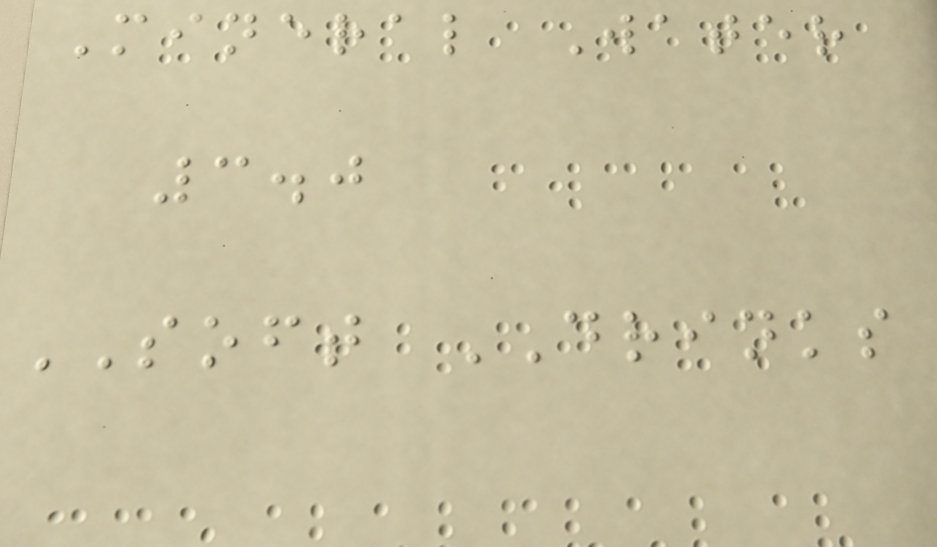Mineral Water
3.0
SOFT DRINKS
